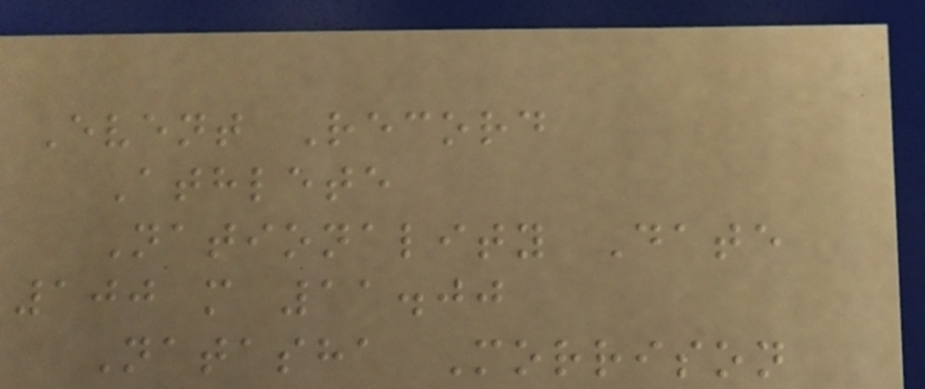Event Record
Athlete
Nationality Date
100 m 11.00
Natasha Morrison
